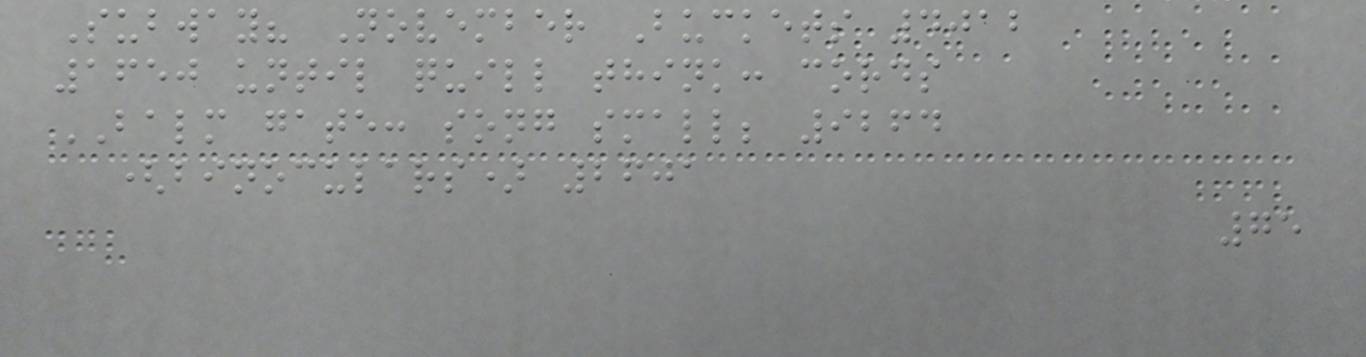Subway? November Buckets 4012
1650 until quill think: cords
BALM gate: song small; 9264
(binoculars) 2601
75
